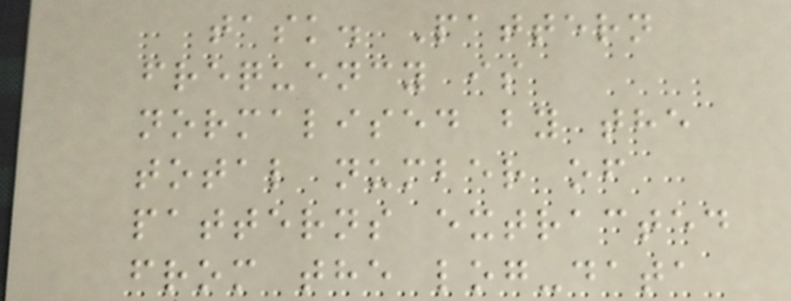task. Pattern
frequency is
normalised by the
total number of
patterns extracted
from the log-data
